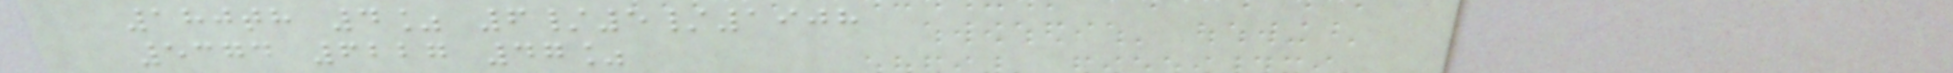180th 4% 6/5/1908
5374 6227 47%
